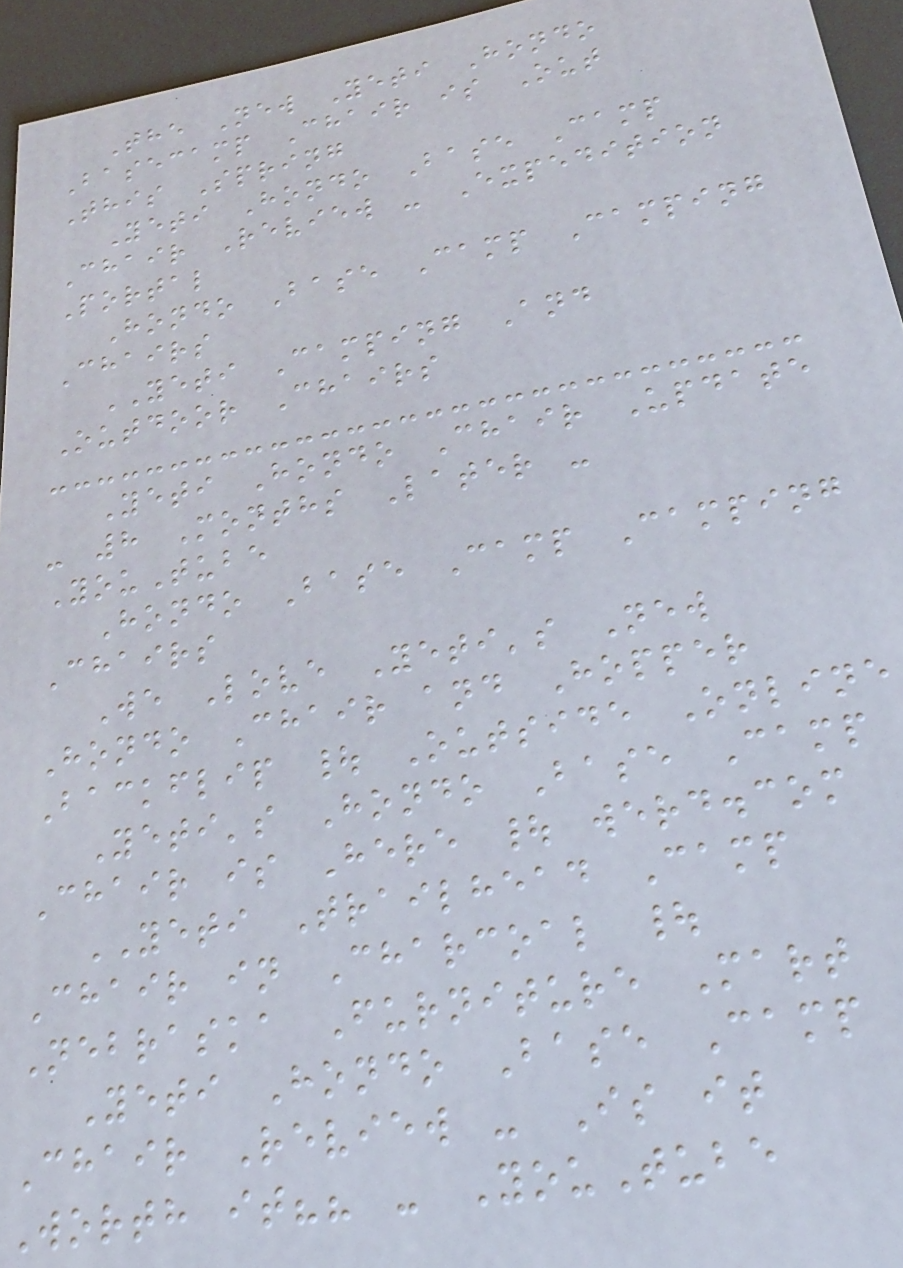The New Yeti Hondo
Basecamp Chair is Out
This Spring
Yeti Hondo Base Camp
Chair Review - Expedition
Portal
Hondo Base Camp Camping
Chairs
YETI Camping And
Outdoor Chairs
Yeti Hondo Chair Update
- 8 Months Later -
YouTube
Hondo Base Camp Camping
Chairs
We Love Yeti's New
Hondo Chair and Hopper
Backflip | Outside Online
Yeti's Hondo Base Camp
Chair is Here | werd.com
YETI Trailhead Camp
Chair in Charcoal |
Nebraska Furniture Mart
Yeti Hondo Base Camp
Chair Review - Is it
Worth it?? - YouTube
